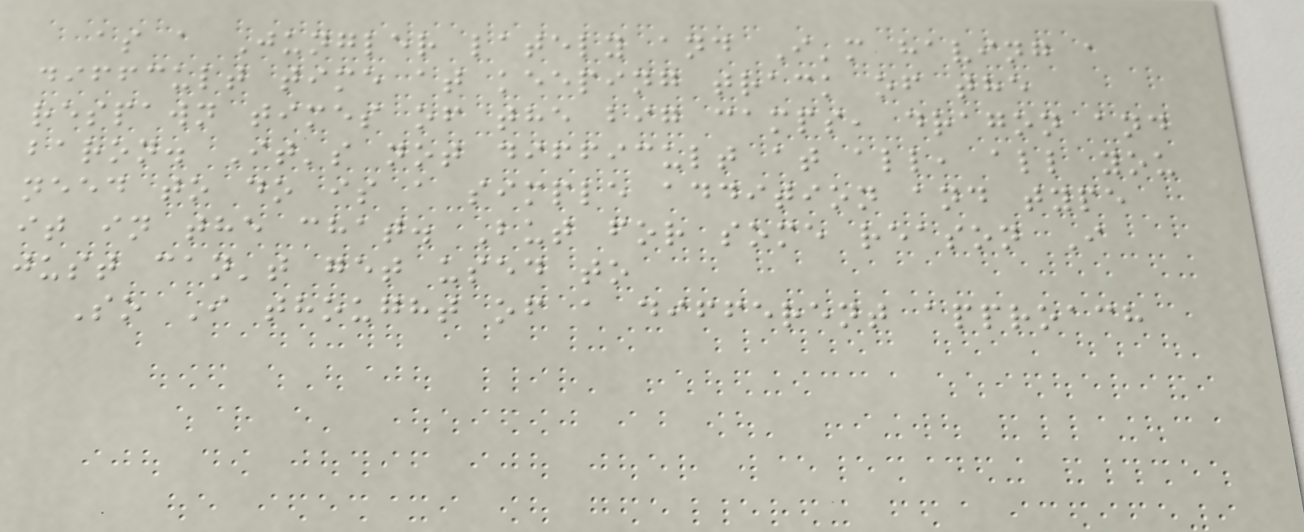as a Jungler lately and I'm having a
diffcult time at keeping track of the
respawn times of the big camps, dragon and
baron. It's not difficult at all, all you
need to do is a simple addition and type
it in the chat. But for some reason I
just can't get used to
So I thought of a different approach
